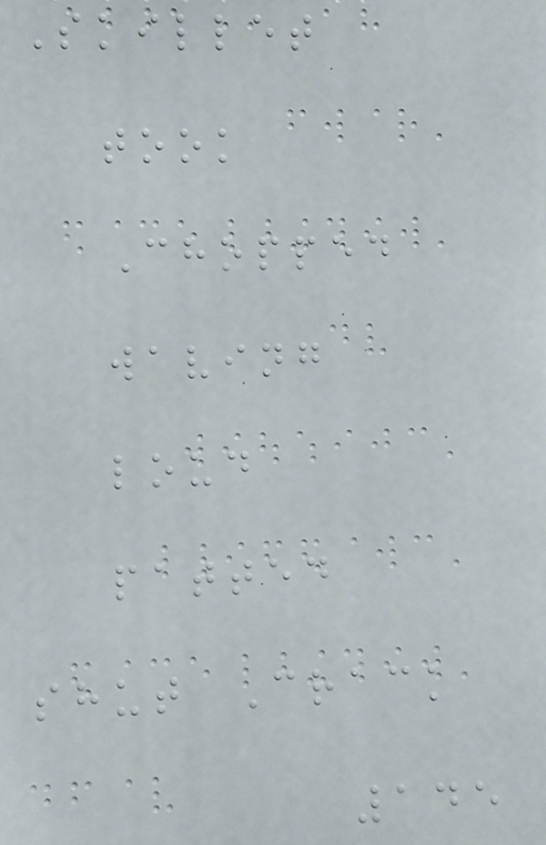Skillet
took
Chopped
waving
loud
patted
shut Crack
145
